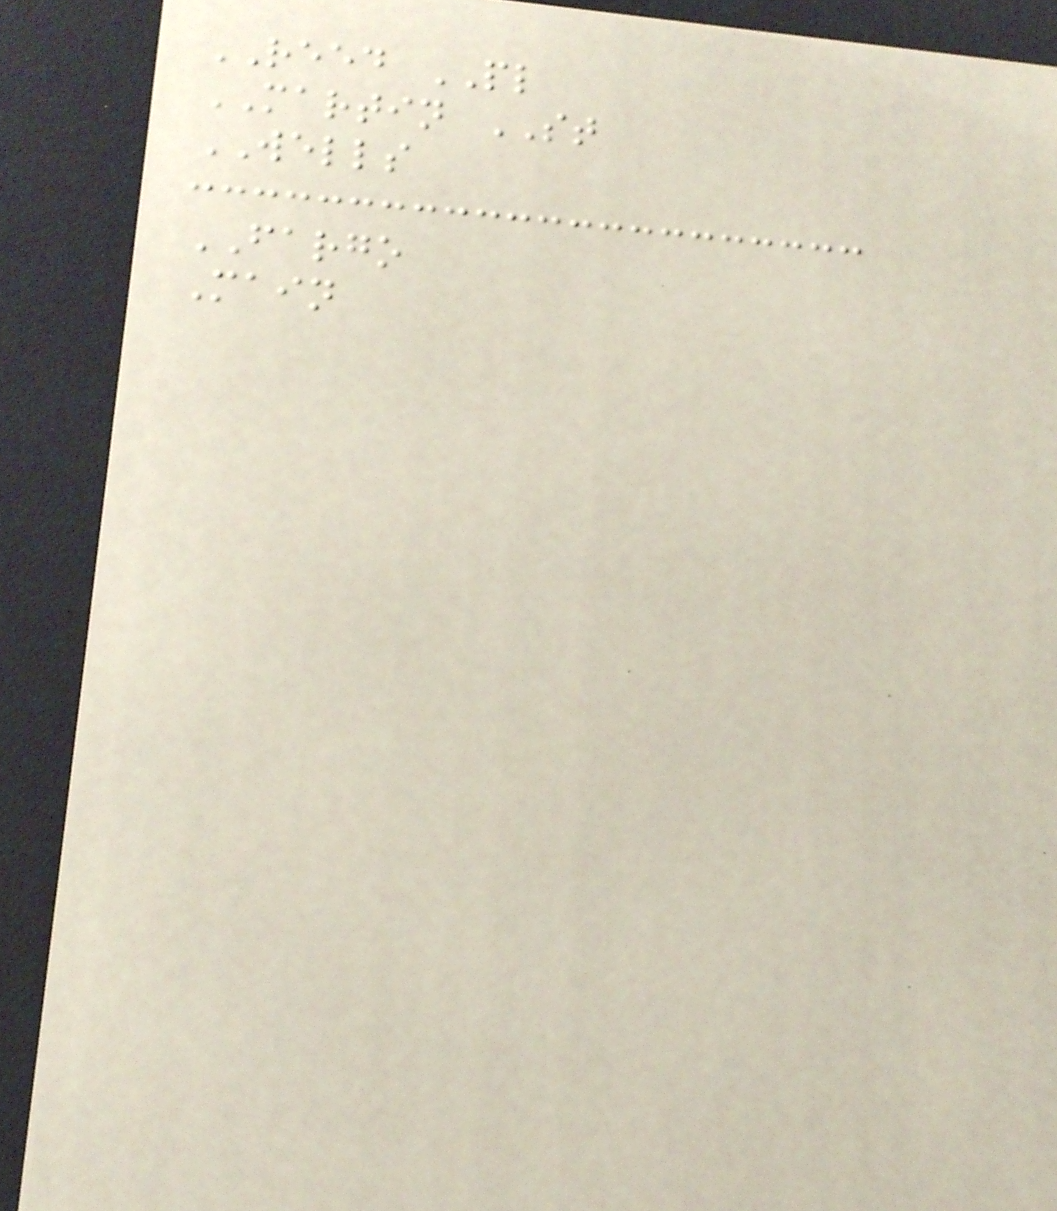REED PL
MARTIN ST
WELLS
FARGO
Main
